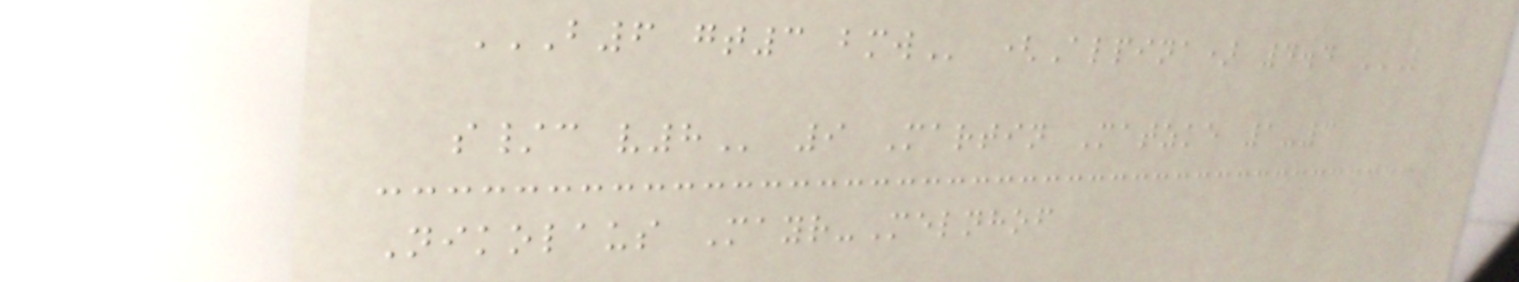B6 GT3 BMW (Alpina) 4.4 L
S/C V8 9 Martin Matzke 1-3
Nikolaus Mayr-Melnhof
